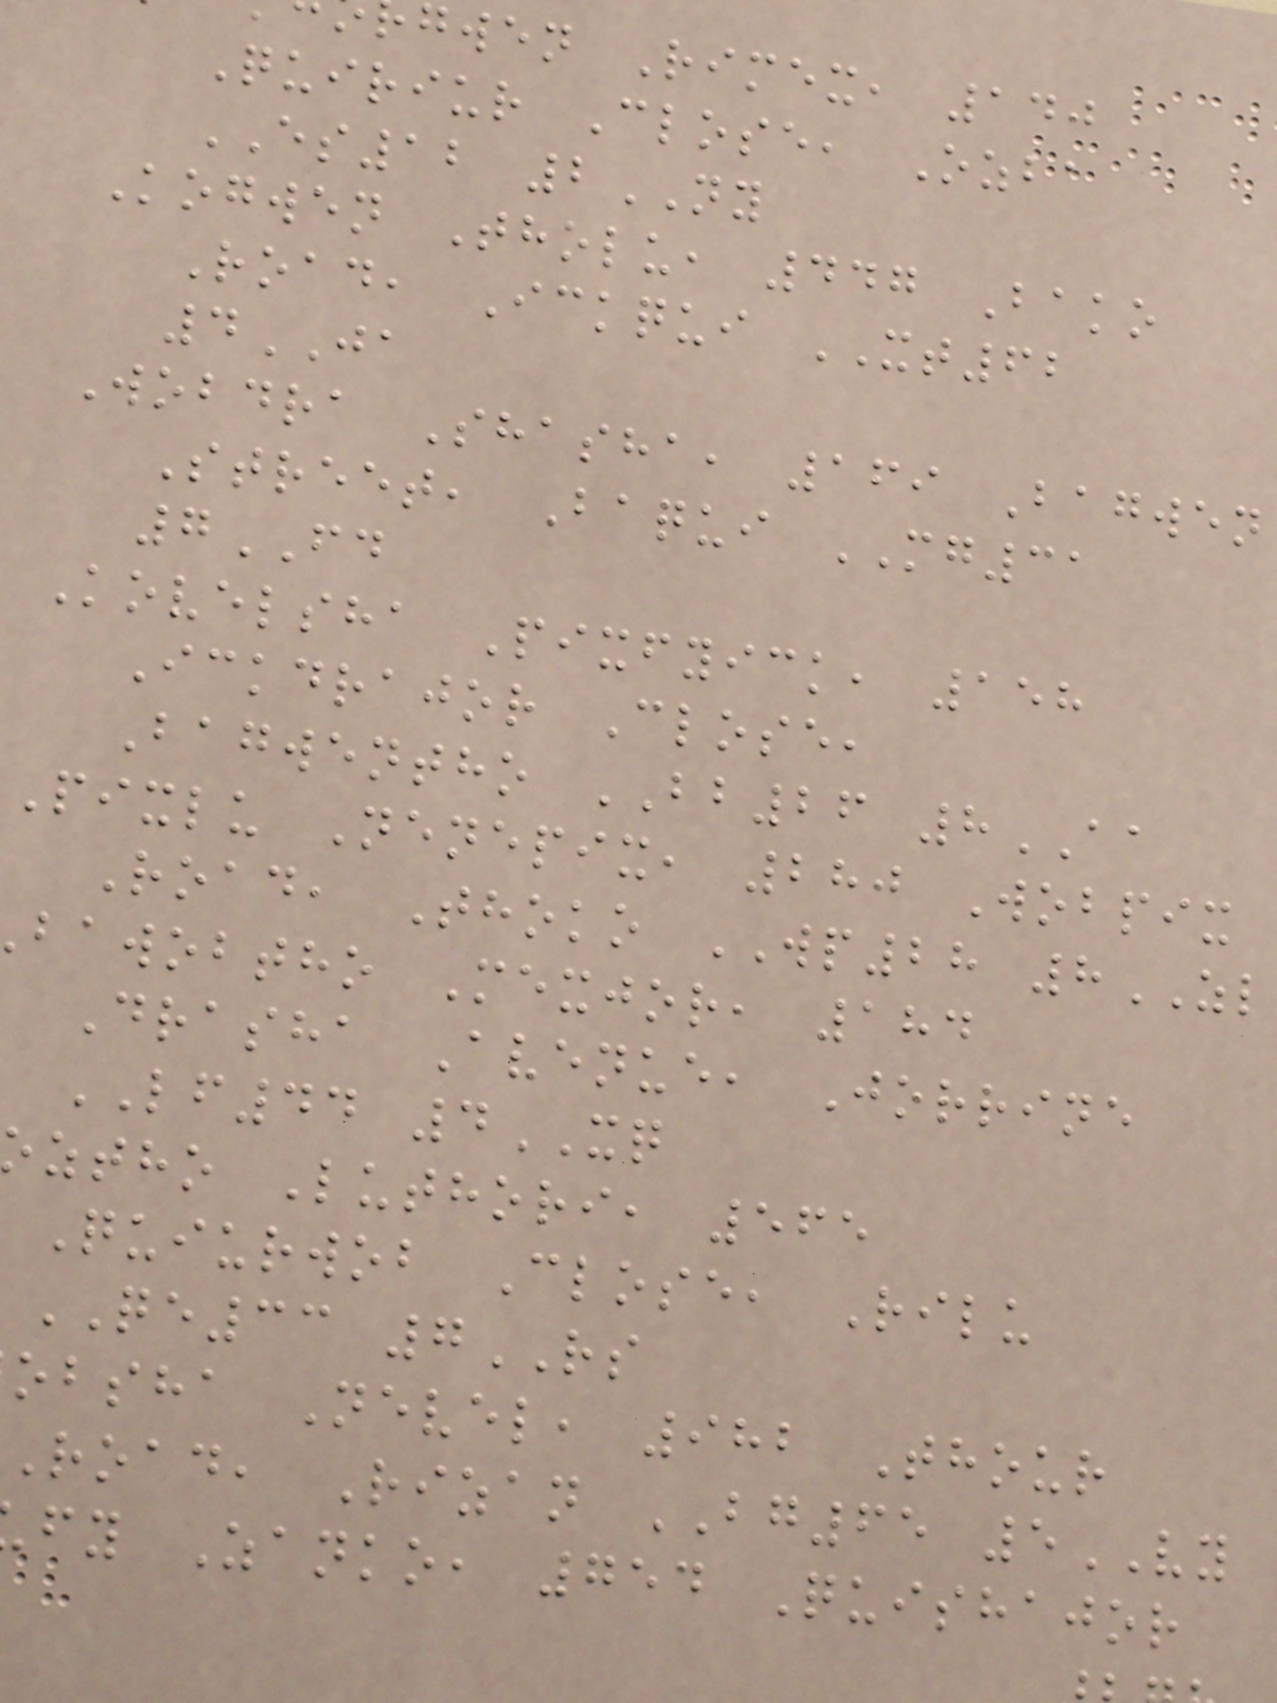gwen Rimex, 140
Quiriur Close, Ozba
ES12 2NY
Kogwen Tholu, 447 Bako
Road, Ickqui XT62
4JA
Wobdra Shasha, 169 Bagwen
Street, Baqui MG31
7FD
Kovelsha Pixfyick, 158
Ickdrajor Close,
Bagwentho BB26 8AA
Pixlu Nenepix, 280 Wobpix
Road, Thoko WP28 8ZL
bawobtho Mexjor, 184
Drasha Avenue, Jorrine
LF44 4XQ
ztho Luthori, 565
Quiurwob Close, Rilu
QE33 7RS
obsha Nevel, 982 Thour
Road, Rizan BG65 5VY
fy Zanko, 754 Quishajor
